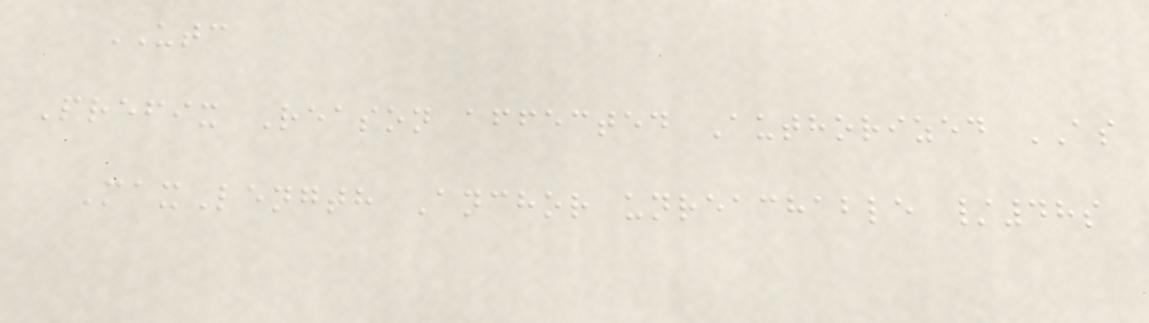UTC
Prefix Reason affected Authorized AS
MaxLength Anchor unreachable /48s
